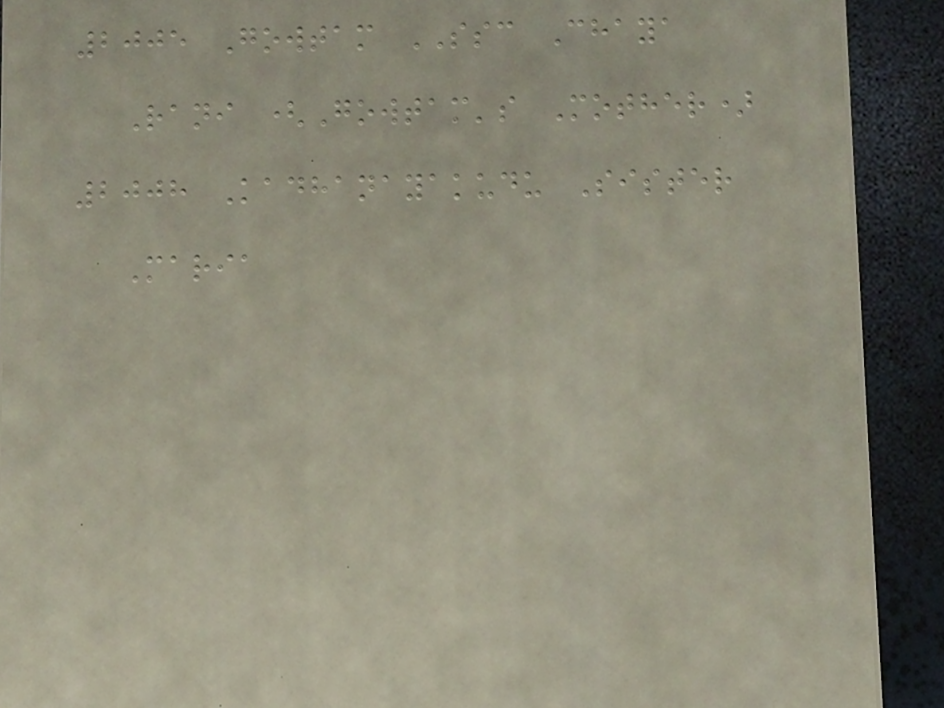2005 Gowtam SSC Chaya
Rani (Gowtam's Mother)
2008 Kadhanayakudu Sister
Maria
